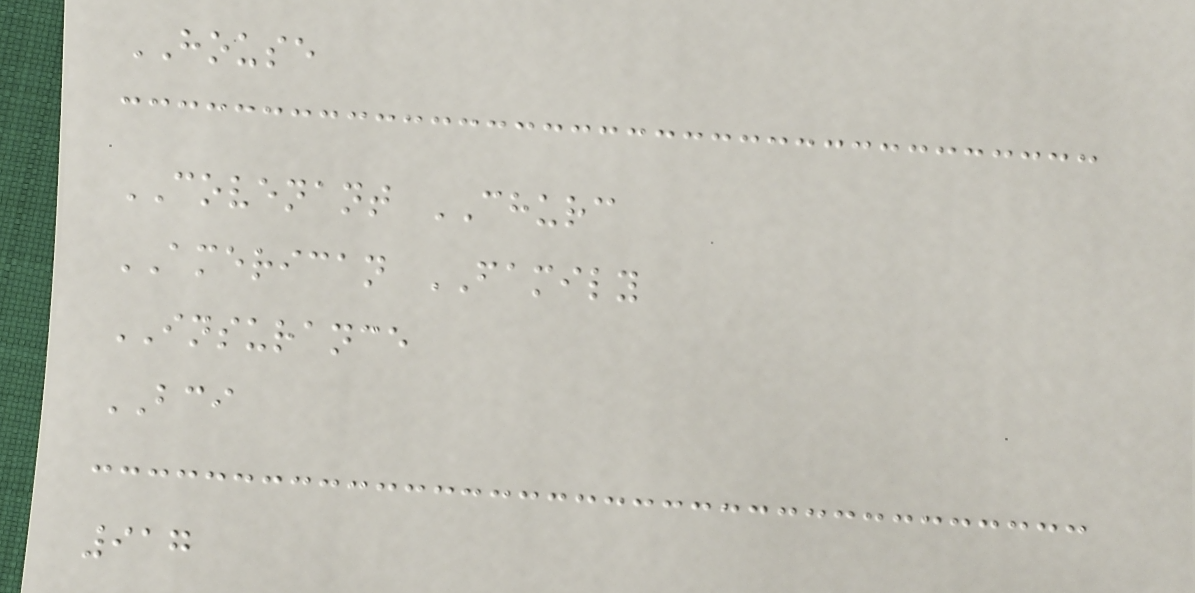HOUSE
COVENANT CHURC
AMERICAN FAMILY
INSURANCE
BCI
917
